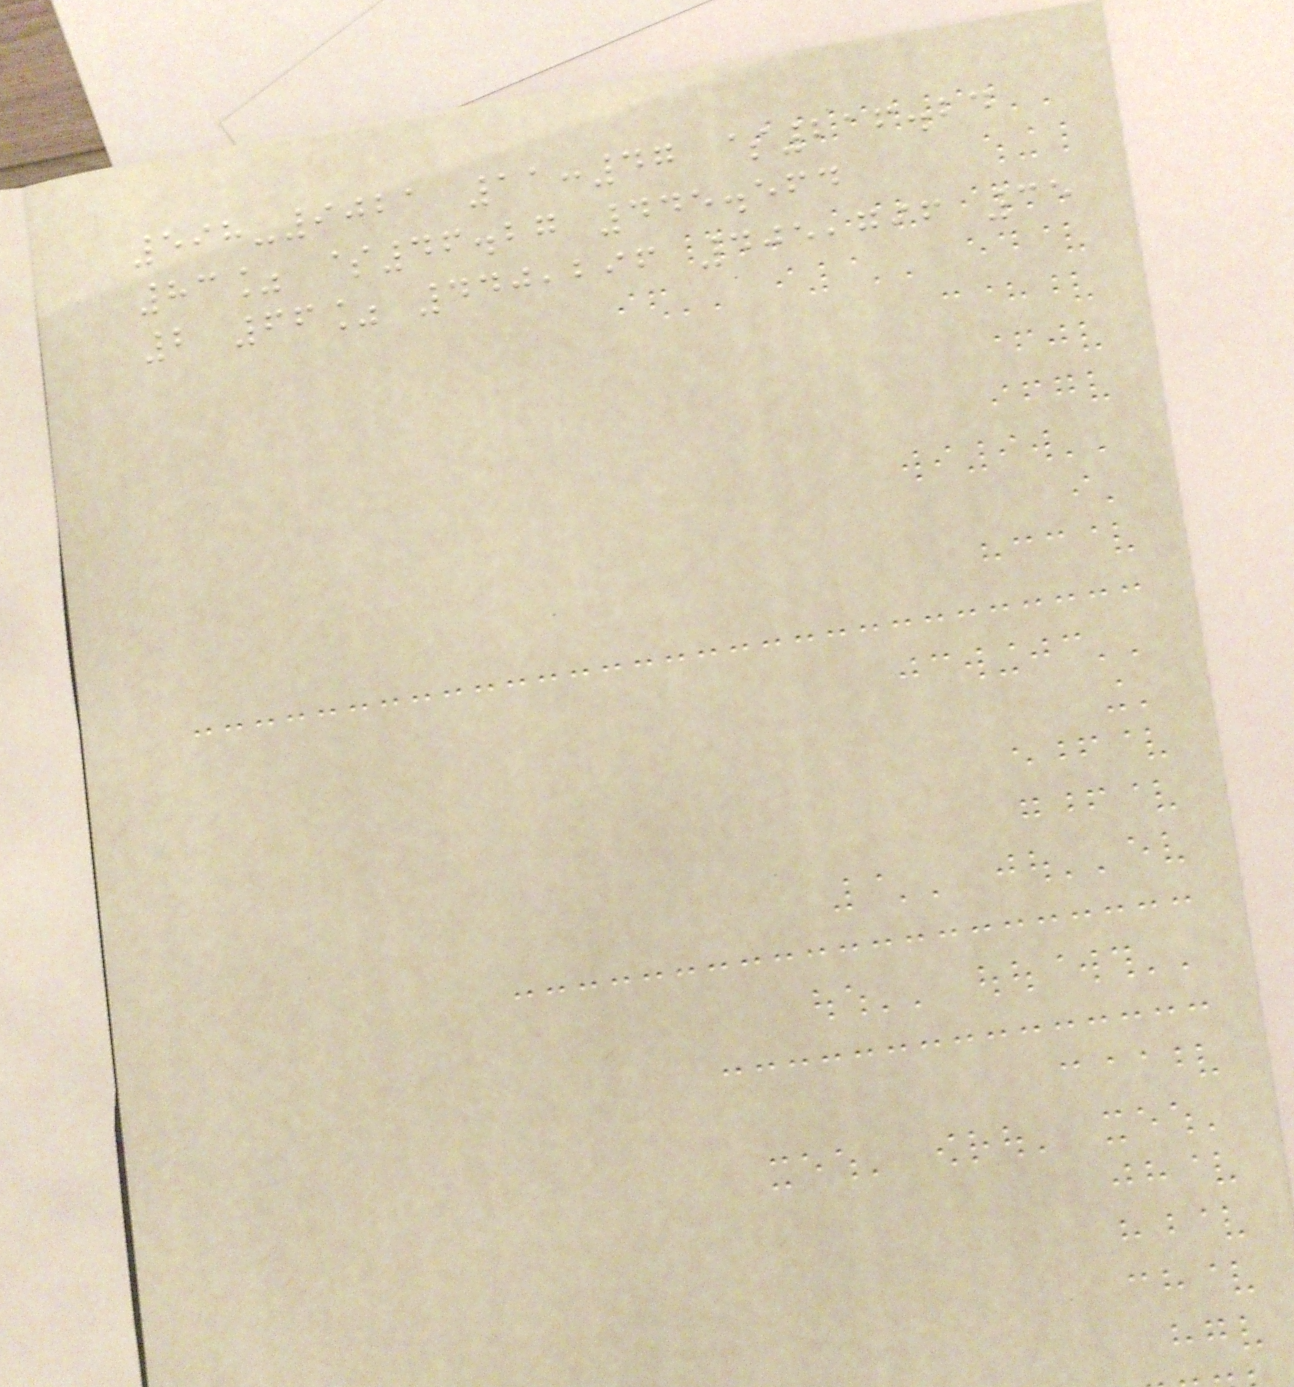598-9021 11:47 $216.24
83% $46.27 445.564
2 66% 440,296 405,796 35
